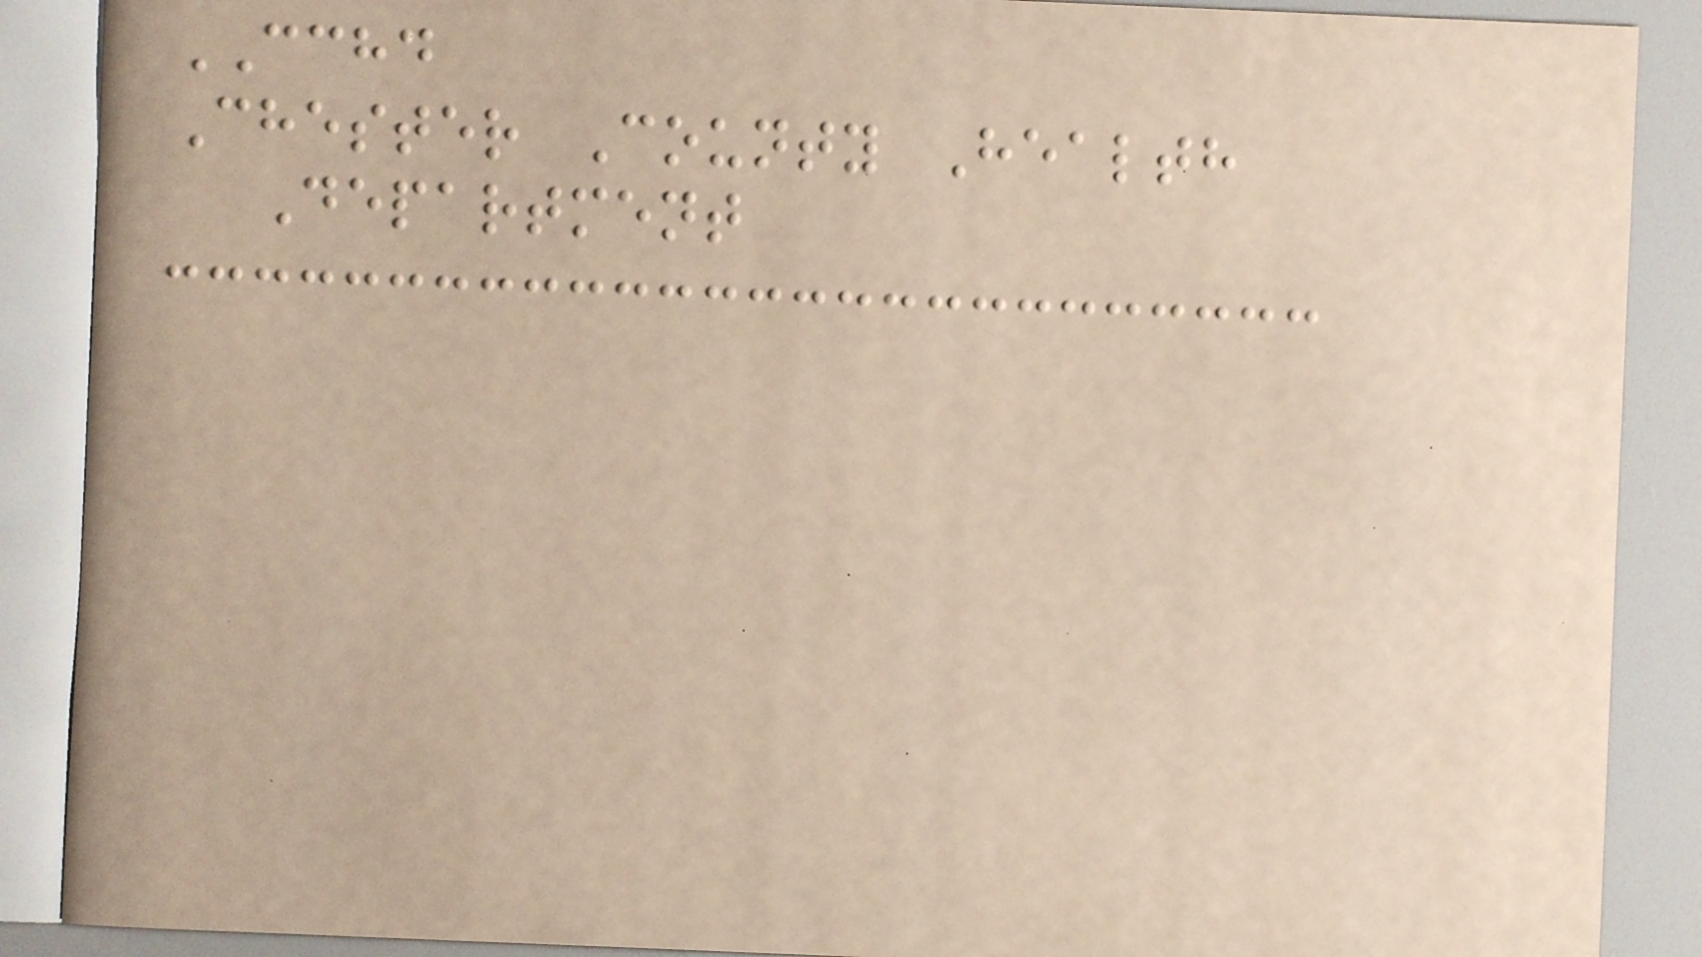CCHD
Chester County Health
Department
